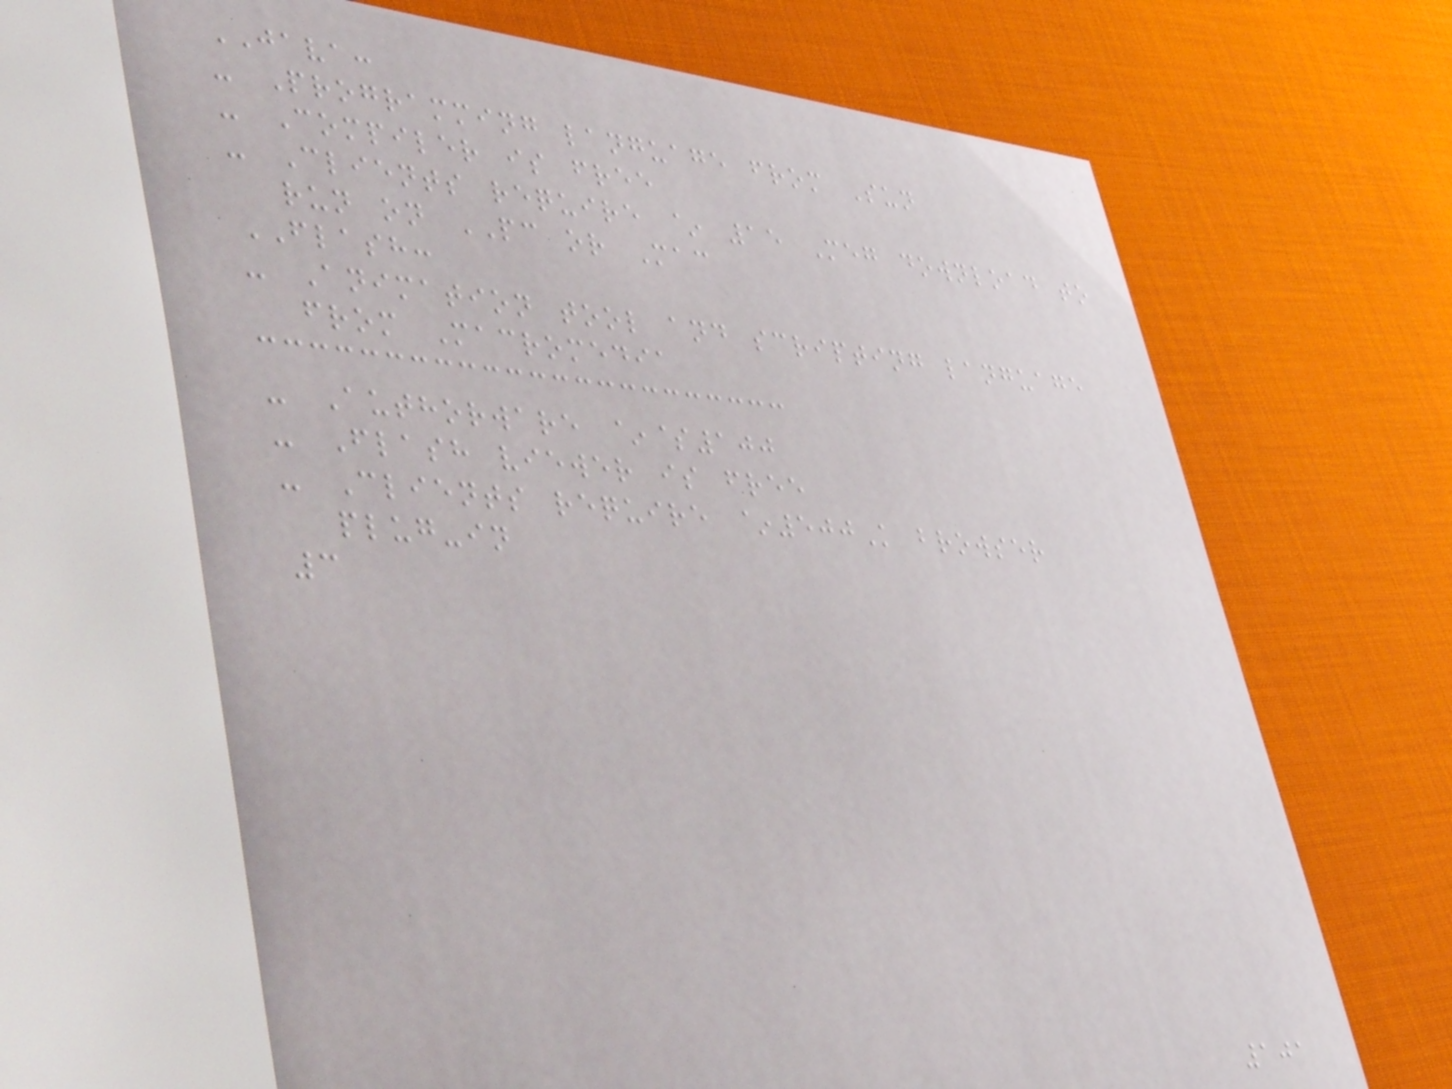JAVA:
- Programming language from Sun
- Compiler is free
- Clients require ~ 15 Meg download to
run on PC or Mac
FLASH:
- Animation tool and scripting language
from Macromedia
- Authorware ~$100
- Flash viewer is free
- Clients require ~500K browser
plug-in
3
101
